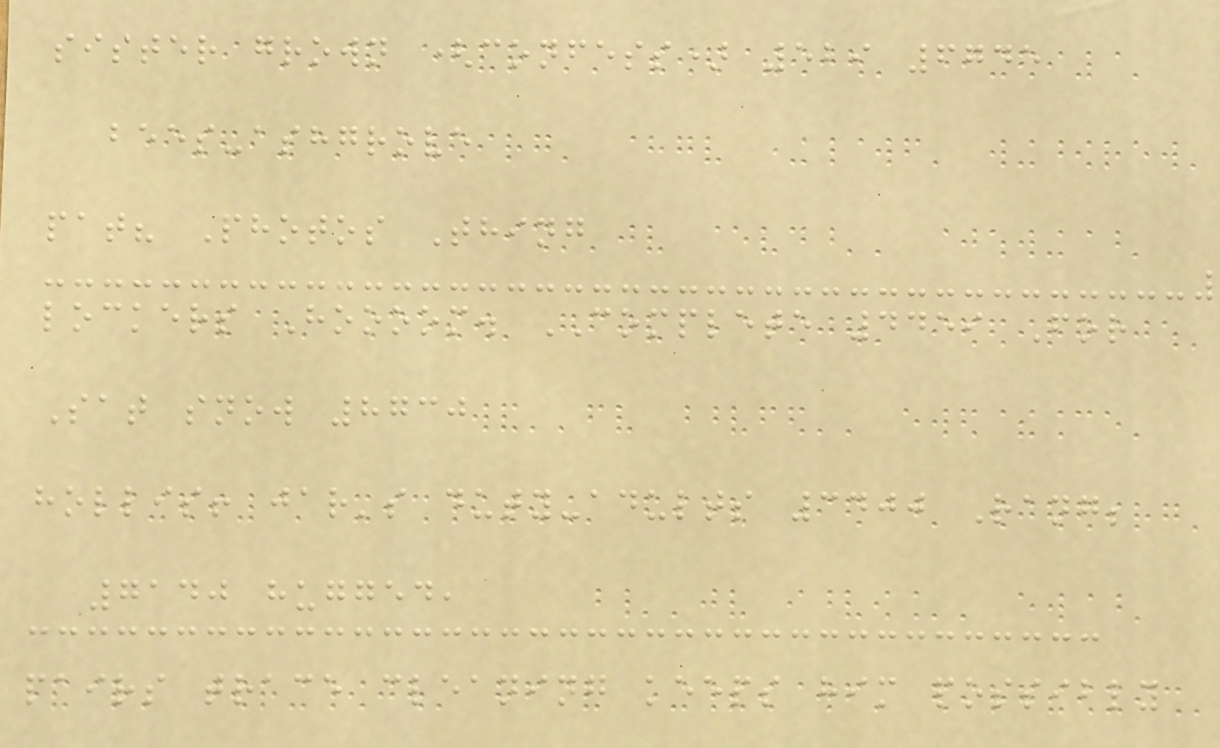sister grown (confess) 529 6745
bees-ashgrove
pat? Photos Thing
lockers Hoooom. COMPLETE 4459 For
Sat snow 8730
hollis! jar's duty-adults 3400 Rang;
7140 hugged,
pairs trace cleaning keeps him possibly
